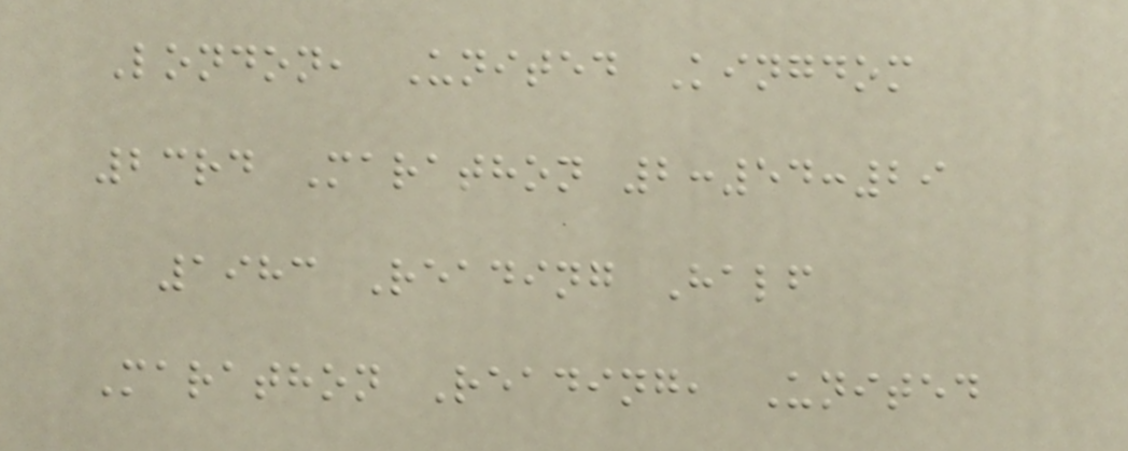London, United Kingdom
23rd Marathon 2:54:29
1983 Reading Half
Marathon Reading, United
